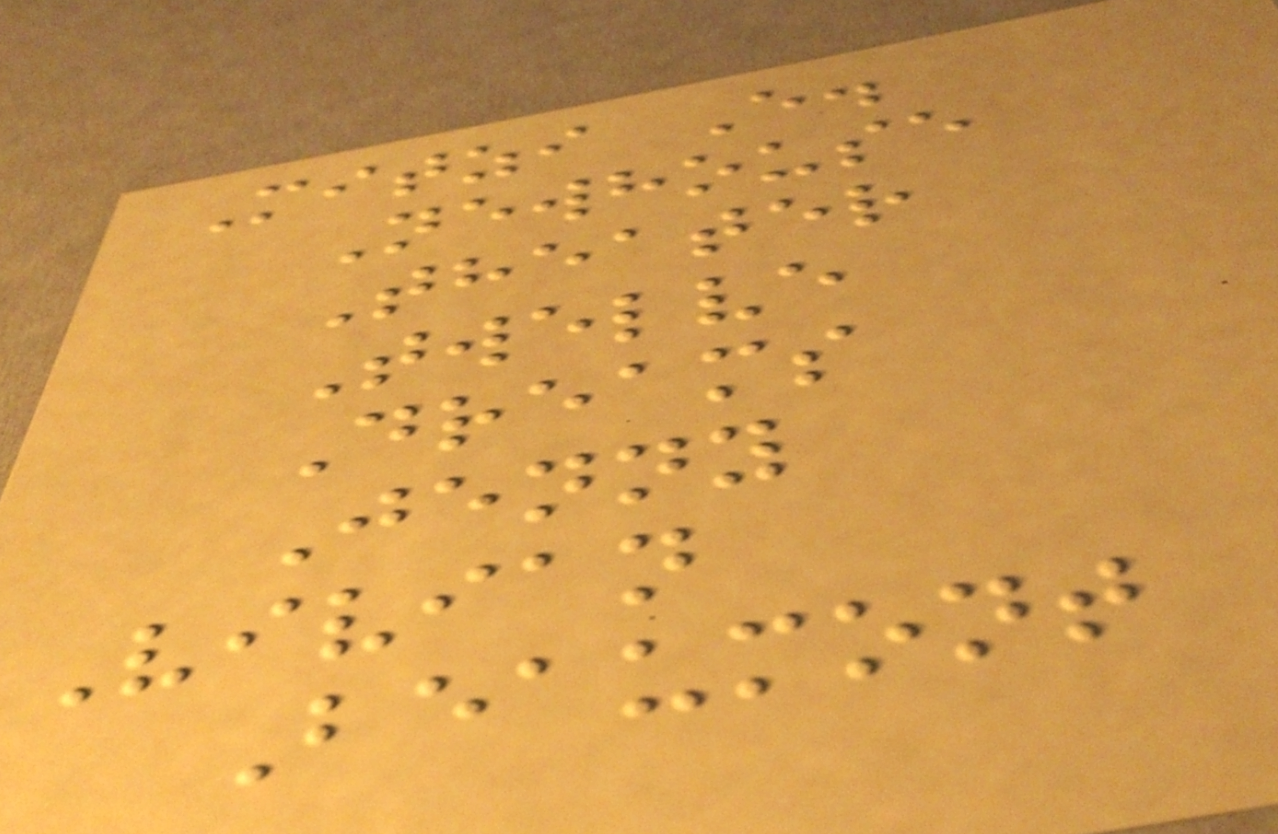Mitzi E.
Newhouse
Theater
Twelve
Dreams
Jenny
Vivian
Beaumont
